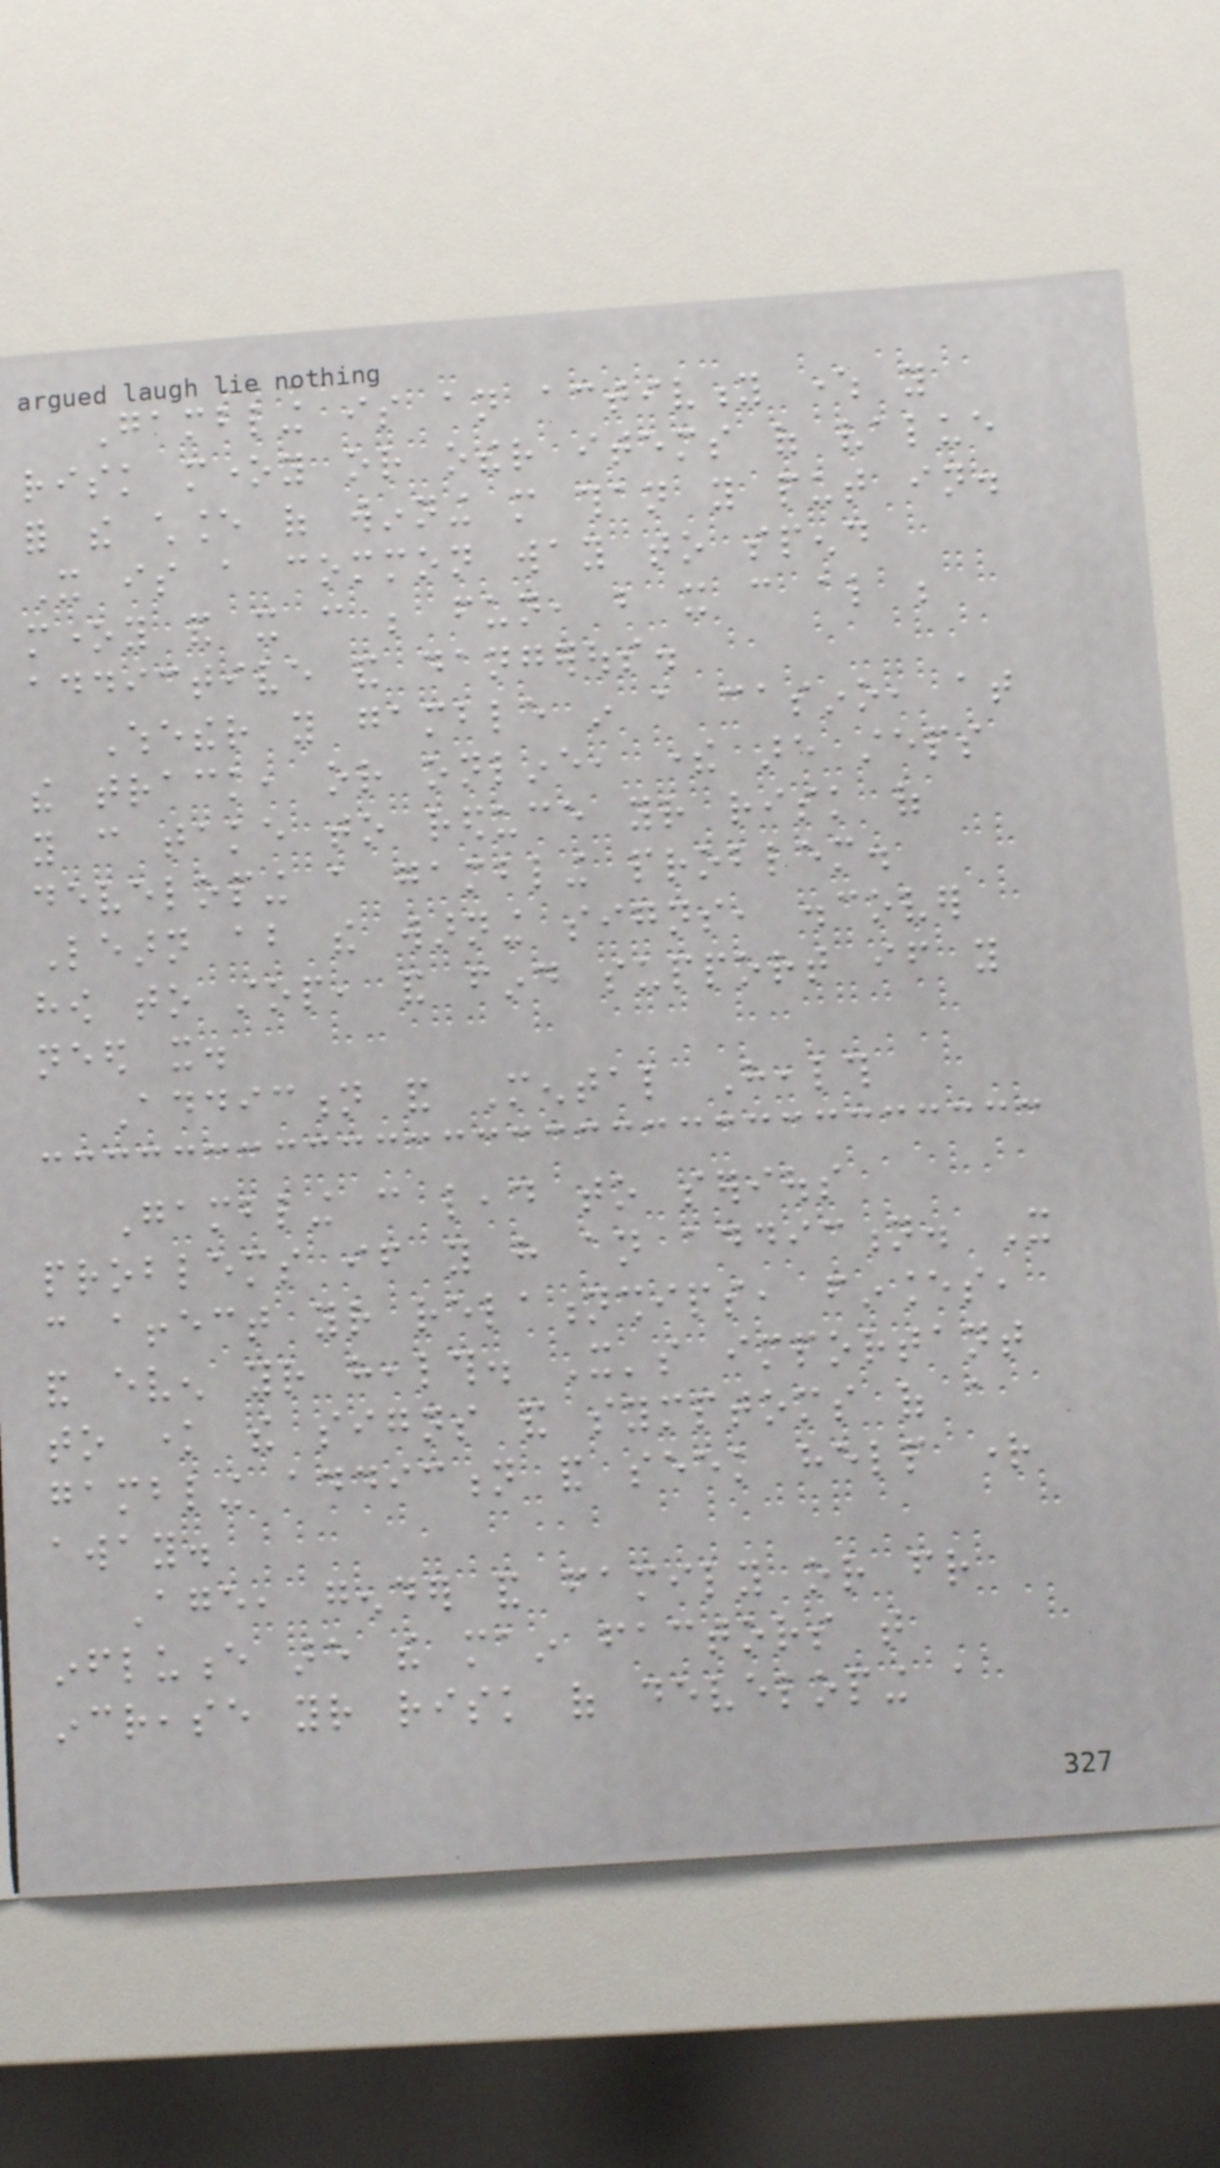Gambling is an activity where you
risk money or other items of value
for the chance of winning more than you put in.
It is a common way to spend
money and it can be fun, but it can also be
addictive and dangerous.
Whether you gamble in a casino, at
the track, or online, there are steps
you can take to reduce your risk of
developing a gambling problem.
Learn about the warning signs, discover
how to stop, and find support if you
need it.
Addiction and Mental Health
Gambling can lead to serious
problems if you have an addiction. It
can affect your relationships, finances,
and even your health. It's important
to know the signs and symptoms of a
gambling addiction and seek help right
away.
Age, gender and family or friend
influence are the main factors that
increase your risk of developing a
